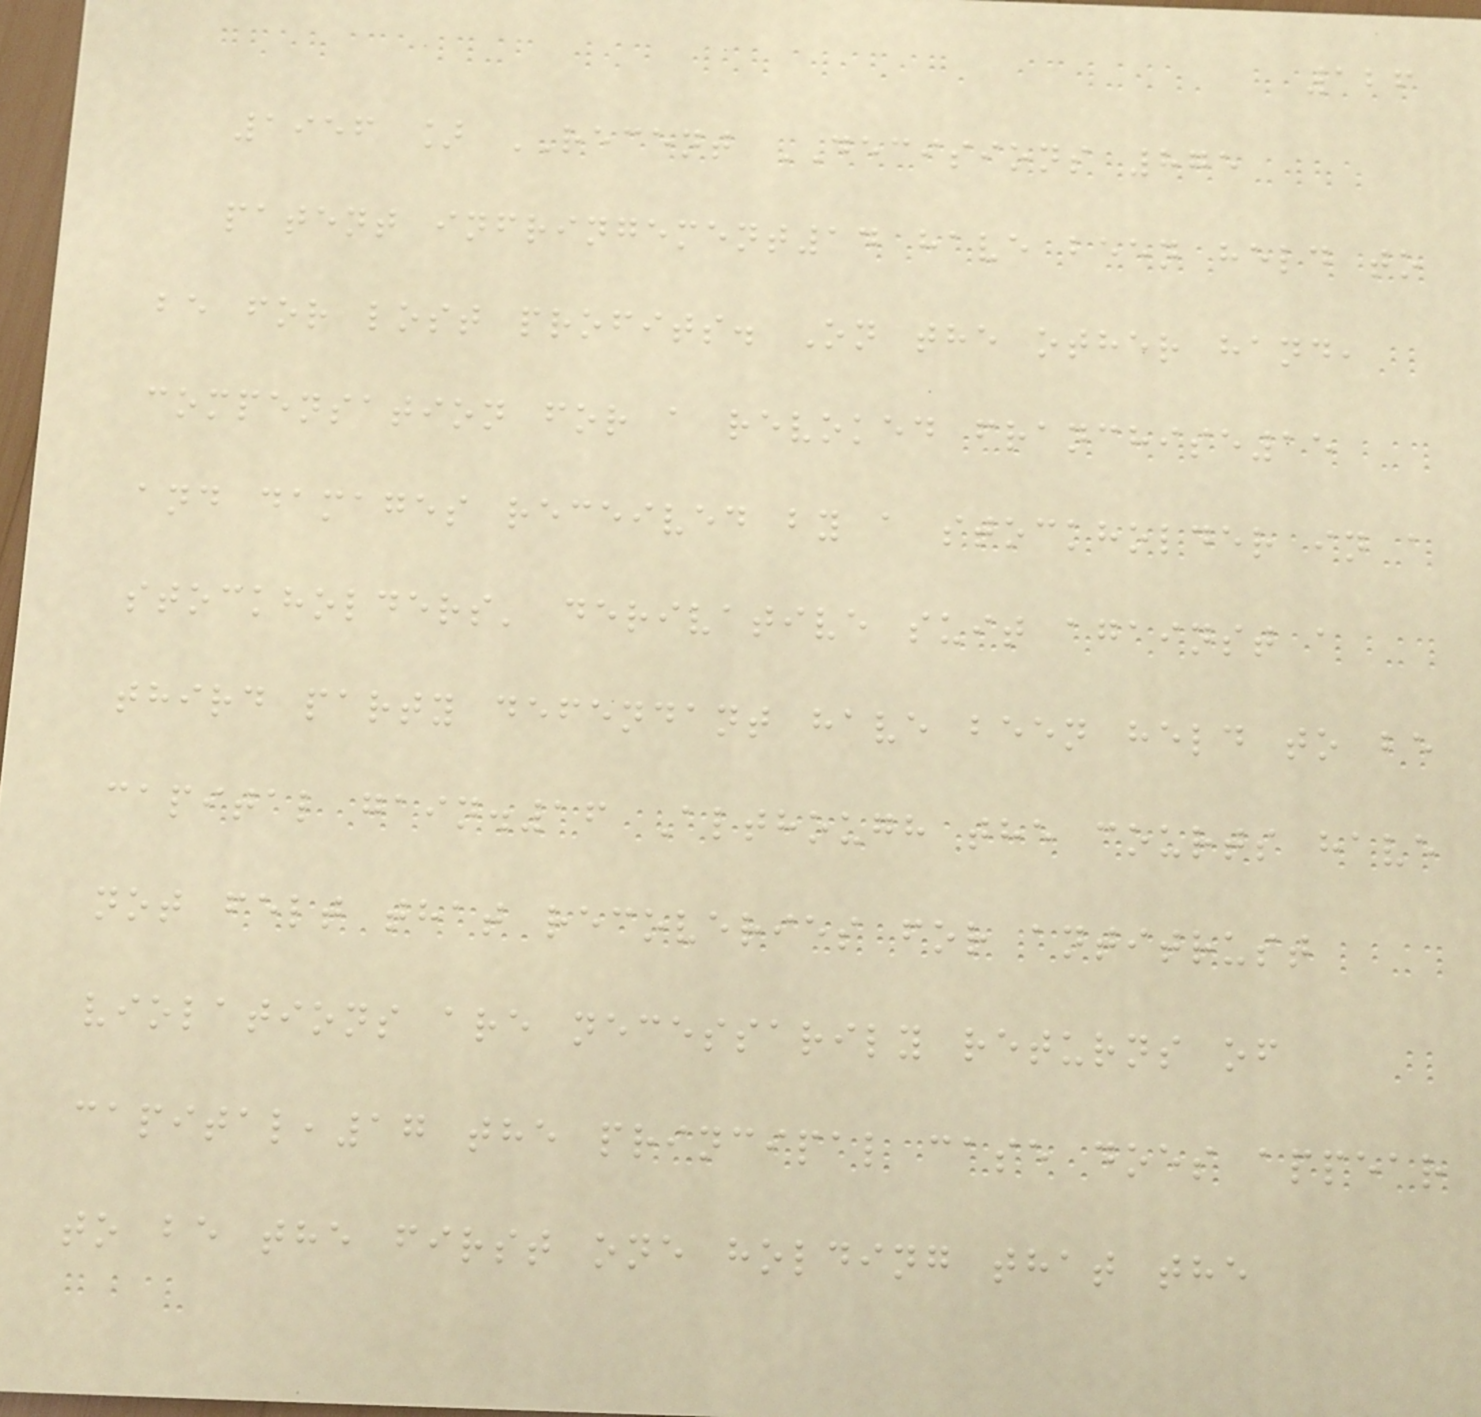126
1956 ] RECENT DECISIONS 875
patent infringement14 have been held to
be for lost profits. On the other hand,
compensation for a revoked franchise15
and damages received by a stockholder in a
stockholders' derivative suit against a
third party defendant have been held to be
capital gain.16 Although the courts have
not felt that recoveries for antitrust
violations are necessarily returns of
capital,17 the principal case does appear
to be the first one holding that the
